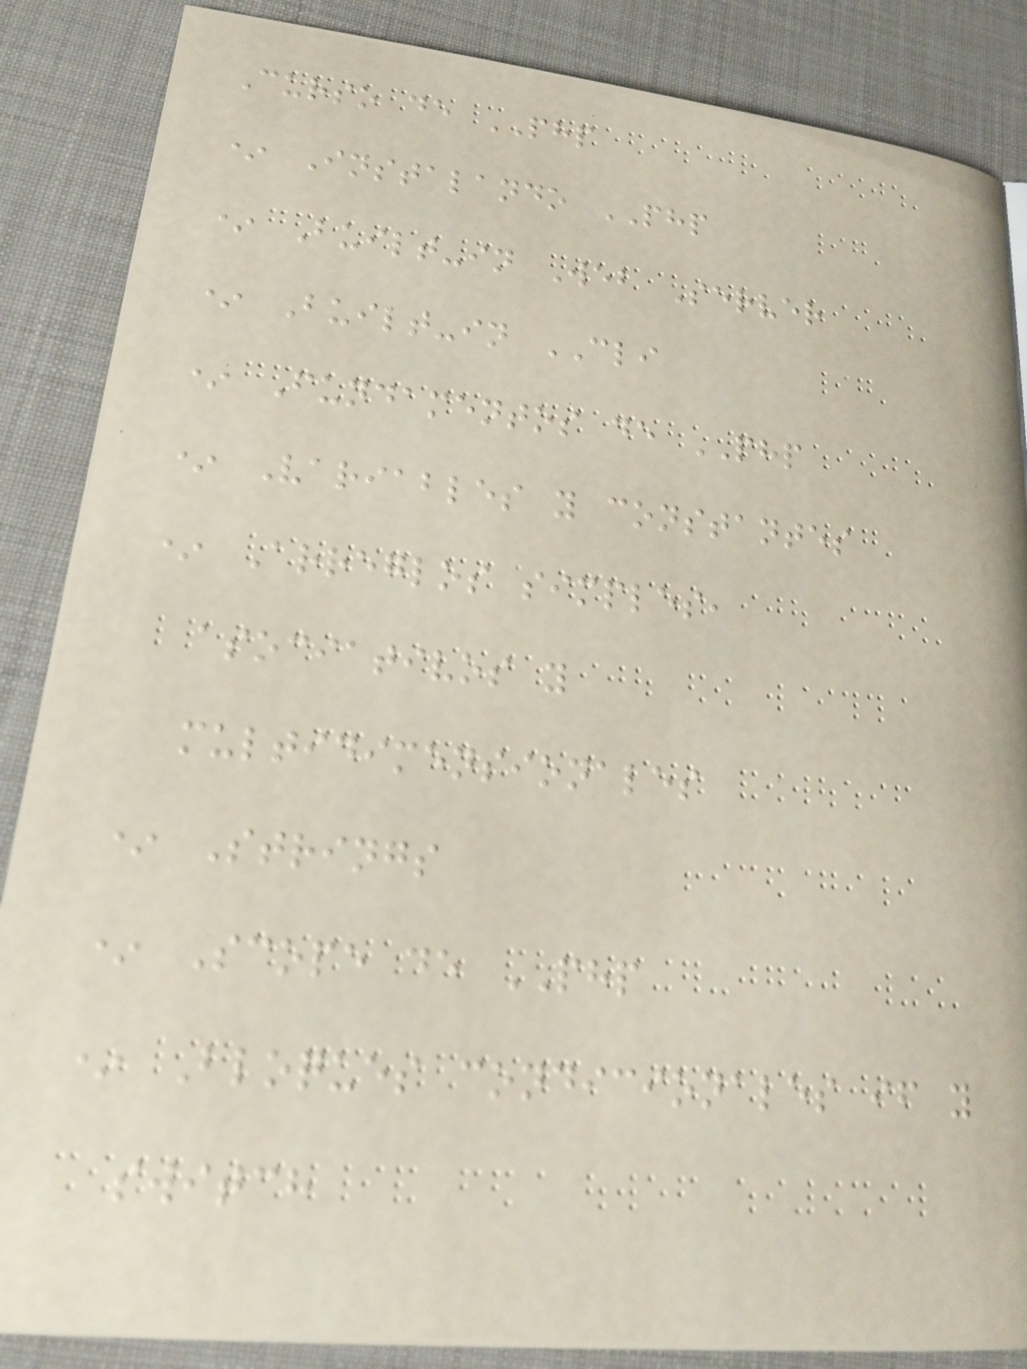Curso de PHP
* Instalando PHP
* Built-in Web Server
* Built-in CLI
* Fundamentos de PHP
* Variables y constantes
* Arreglos simples,
asociativos y
multidimensionales
* Strings
* Scope de PHP
* Bloques condicionales if y
switch
